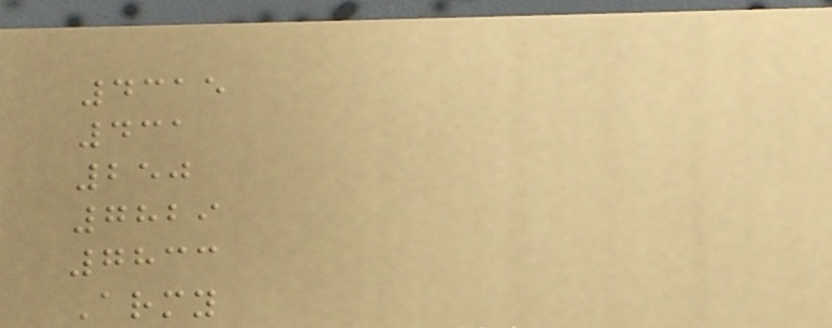4315
431
250
7829
7833
Army
